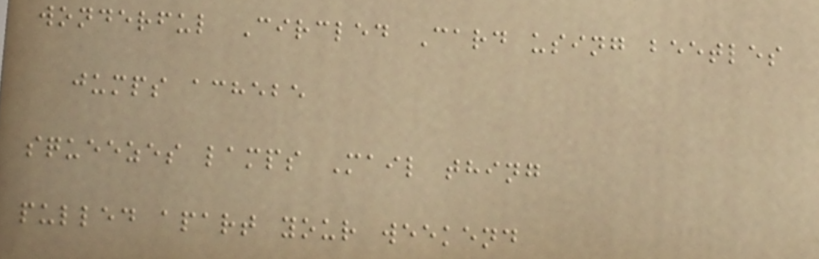wonderful Circled Card using beetles
jumps achebe
squeezes lamps Mail thing
pulled apart your weekend
